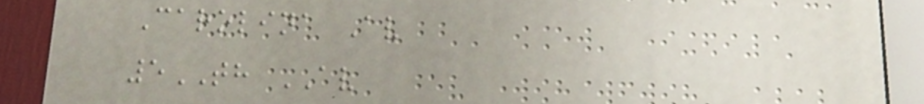Carolina Av
5TH AV
